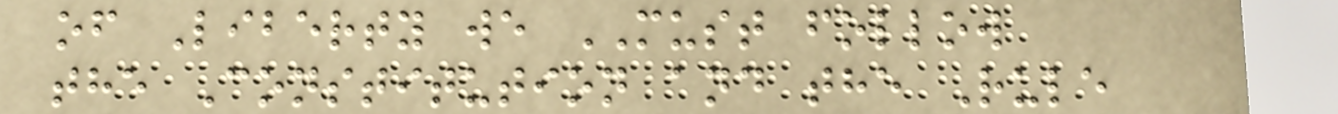of Liberty we MUST follow
the Constitution and the Rule
